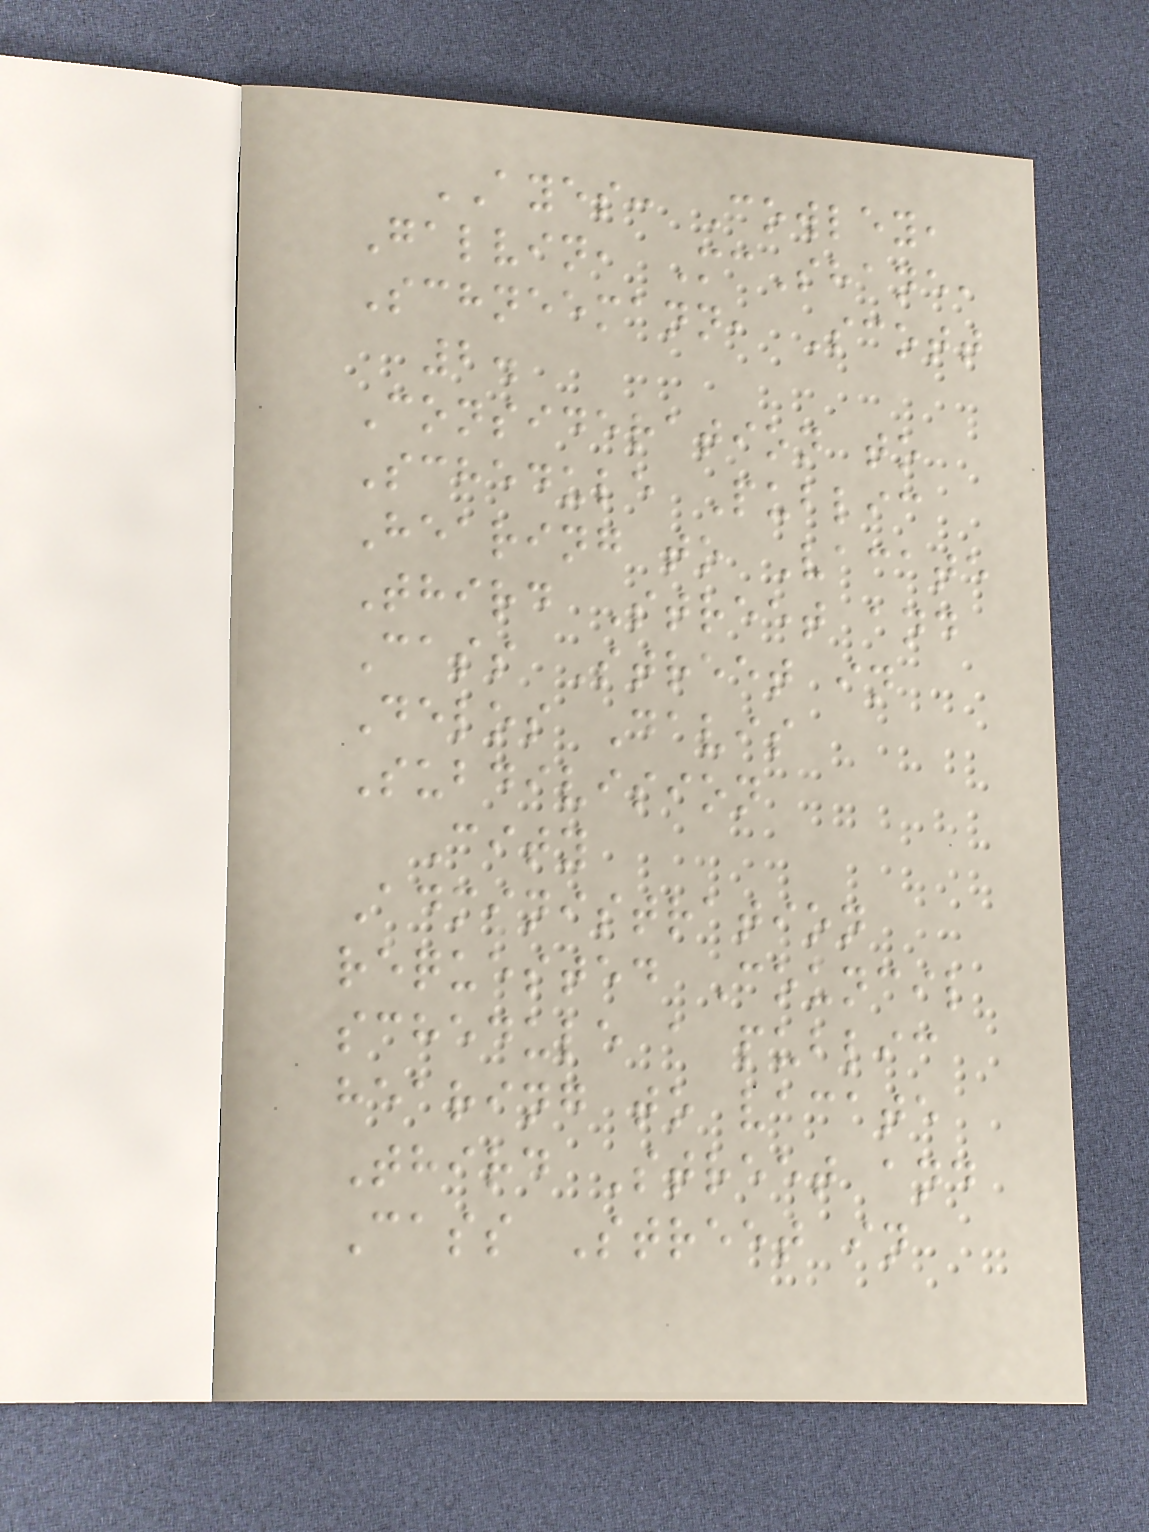AYES: Cowley,
Galvin, McShane,
Schneemann, Scott
2.
Consideration to
Schedule Public
Hearing to Vacate
Third Street and
Cass Street in
Delos Davis
Subdivision
City
Administration
requested Council
schedule a public
hearing to vacate
Third Street and
Cass Street in
